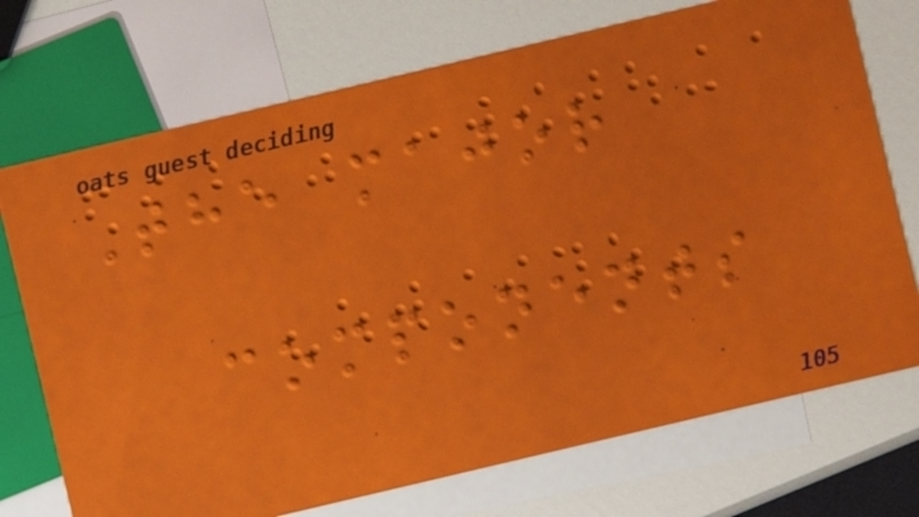The major
components
